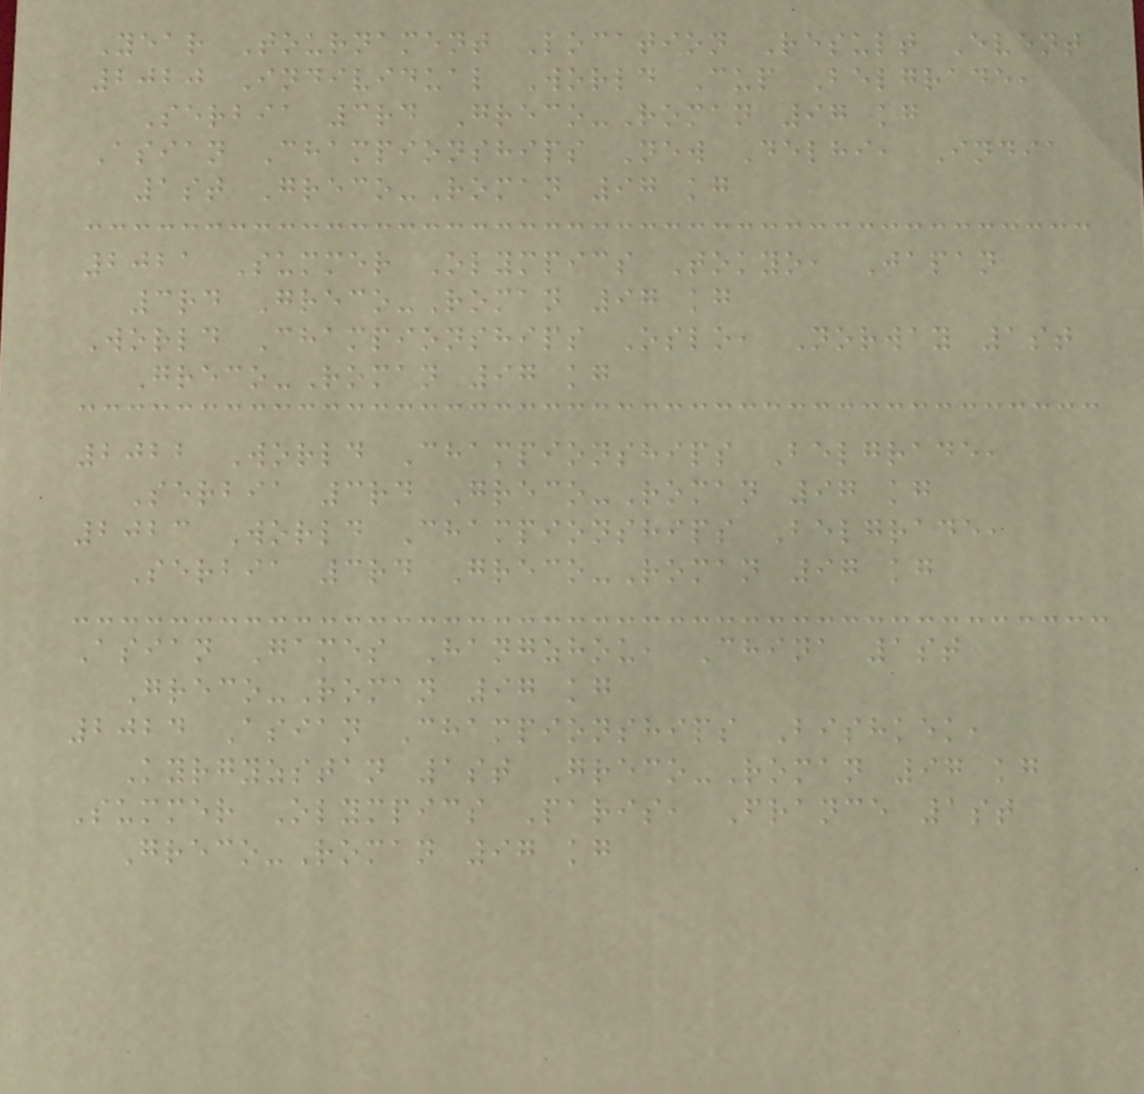Year Tournament Location Result Event
2020 Individual World Cup Belgrade,
Serbia 3rd Greco-Roman 97 kg
Asian Championships New Delhi, India
1st Greco-Roman 97 kg
2021 Summer Olympics Tokyo, Japan
3rd Greco-Roman 97 kg
World Championships Oslo, Norway 1st
Greco-Roman 97 kg
2022 World Championships Belgrade,
Serbia 3rd Greco-Roman 97 kg
2023 World Championships Belgrade,
Serbia 3rd Greco-Roman 97 kg
Asian Games Hangzhou, China 1st
Greco-Roman 97 kg
2024 Asian Championships Bishkek,
Kyrgyzstan 1st Greco-Roman 97 kg
Summer Olympics Paris, France 1st
Greco-Roman 97 kg
